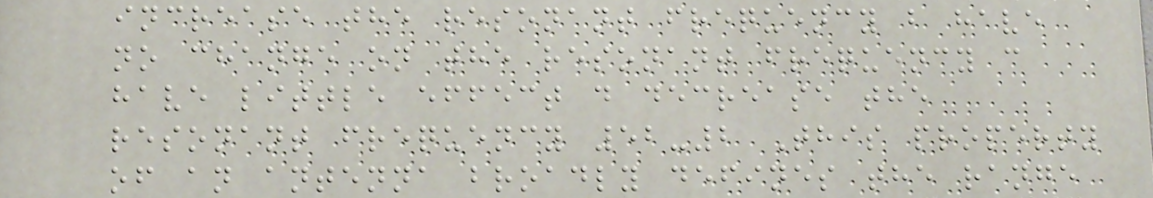increase the resonant frequency b have
no change on the resonant frequency c
have little effect d decrease the
resonant frequency 52-2 This property
of an antenna broadly defines the range
